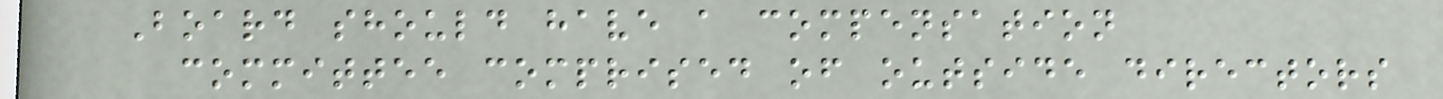Board should have a compensation
committee comprised of outside directors
